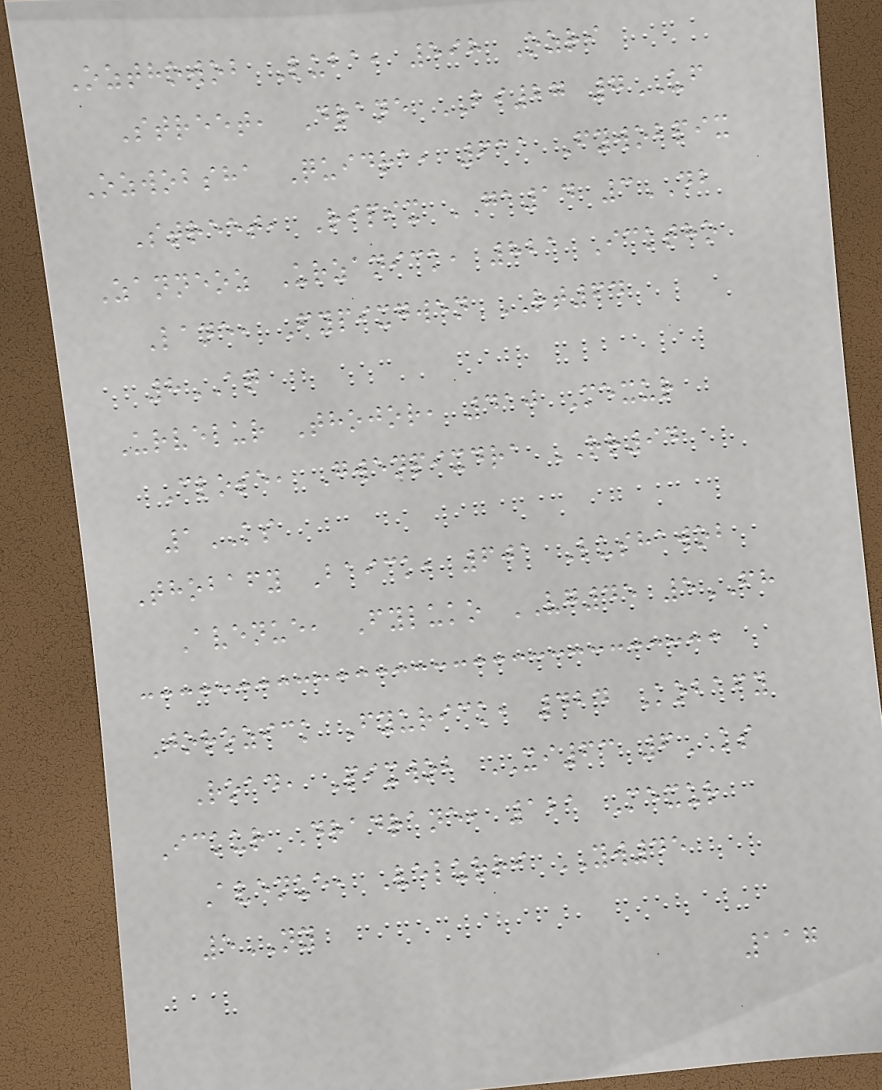Ozthowob Luba, 598 Ozri
Street, Drane BI27 7UF
Ozwobsha Quidra, 611 Fywobpix
Street, Ripix GA14 3DB
Zanneoz Urzanick, 821 Icktho
Lane, Fypixgwen RT64
8AQ
Urvelur Thojor, 410 Mexur
Close, Gwenpixdra RR94
1KS
Thobafy Baick, 601 Lushawob
Avenue, Fyluko VG45 5FH
Jorozick Fyurick, 424 Kobafy
Road, Pixwob XI63 6KS
Ickur Dradrane, 121 Mexur
Avenue, Velurri YW45
5NY
117
